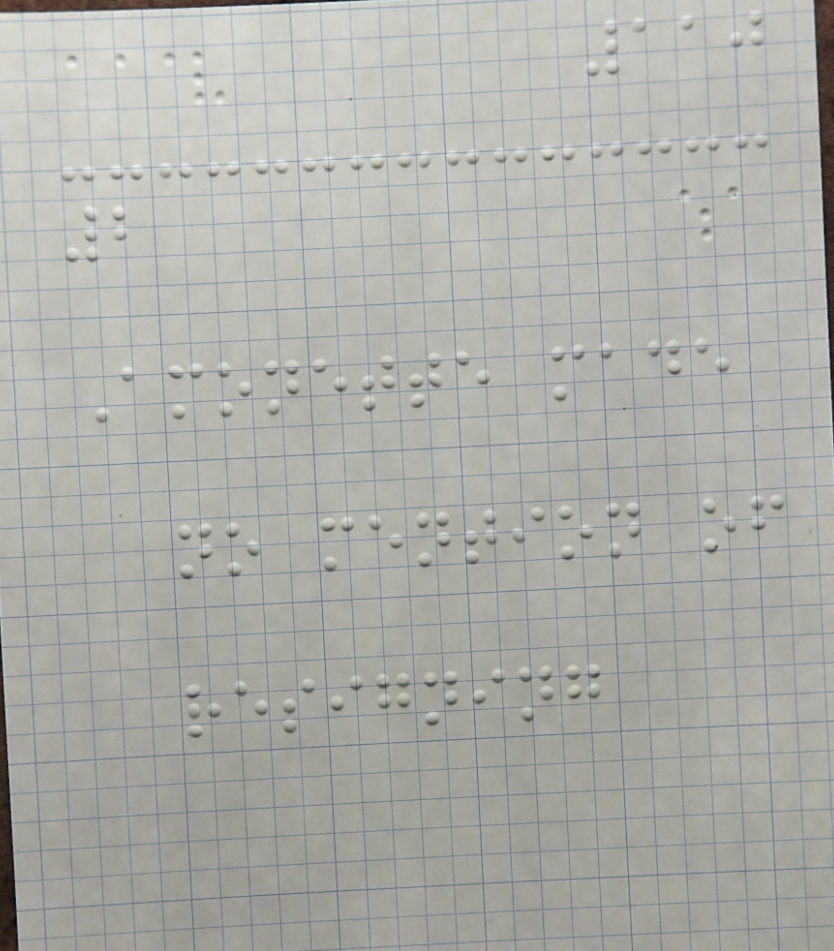110
2
Amonette made
no mention of
resigning
